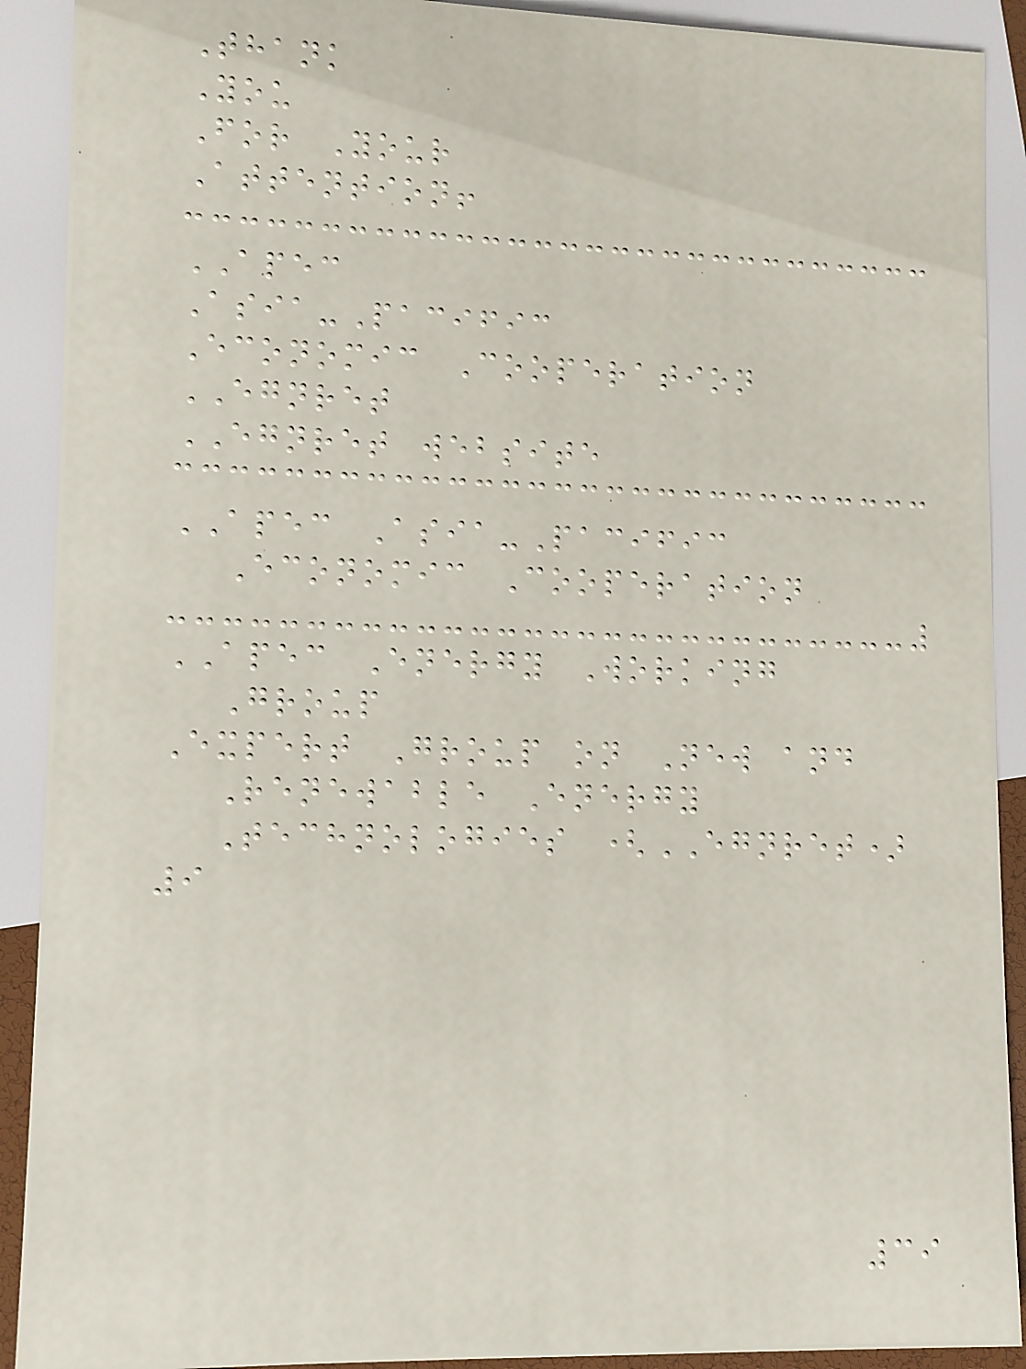Thank
You
For Your
Attention!
APEC
Asia-Pacific
Economic Cooperation
EGNRET
EGNRET website
APEC Asia-Pacific
Economic Cooperation
APEC Energy Working
Group
Expert Group on New and
Renewable Energy
Technologies (EGNRET)
9
39
